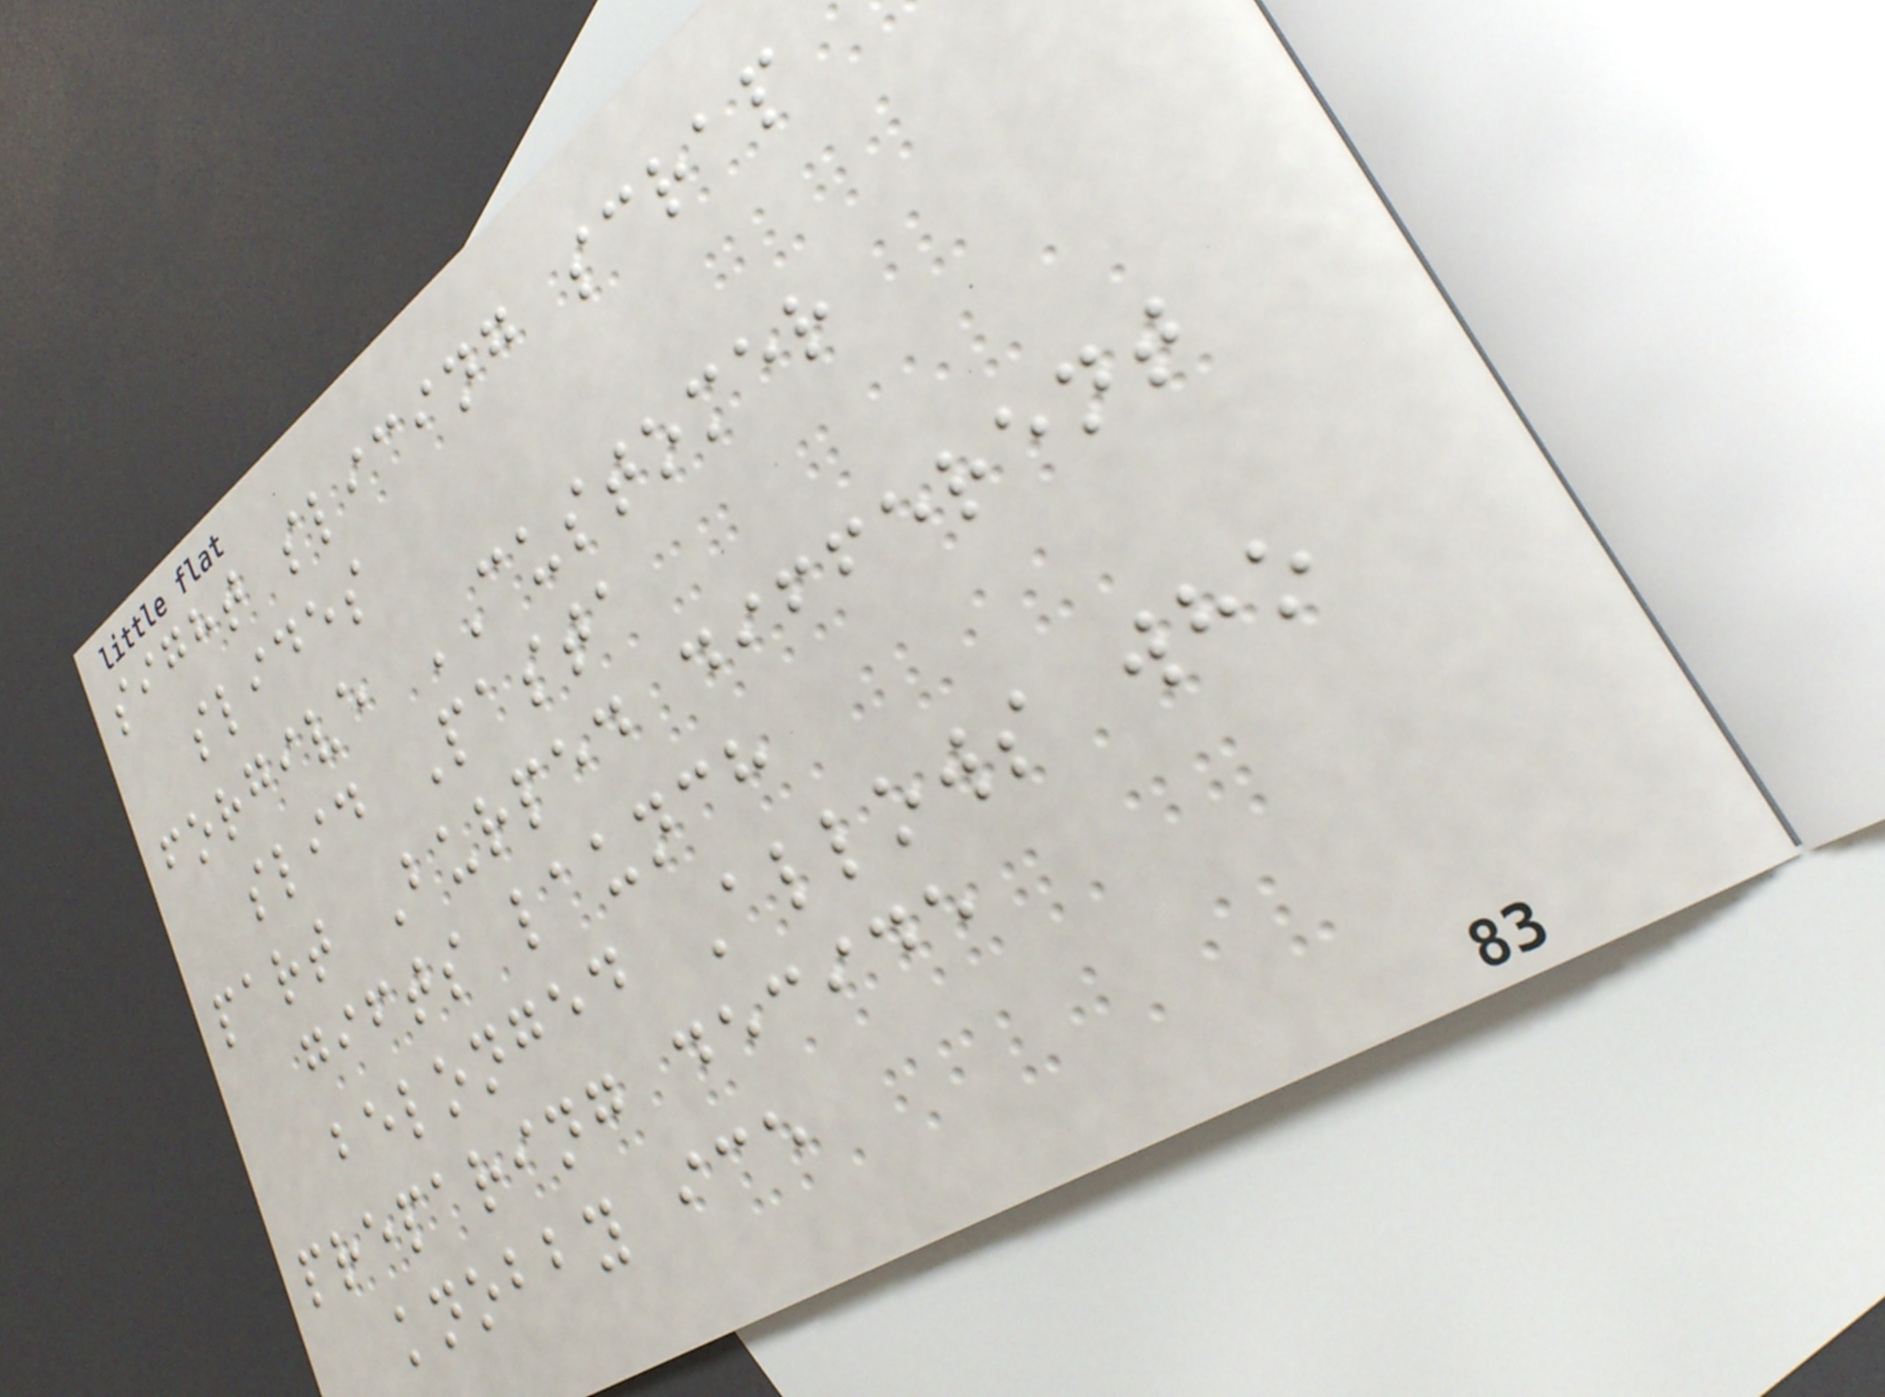sight slicing scrap
slides
forgive CUSTOMER
slid Pasta
part Burped different
gifts launch
belonged Allows who
preparing decide
knobby ice
